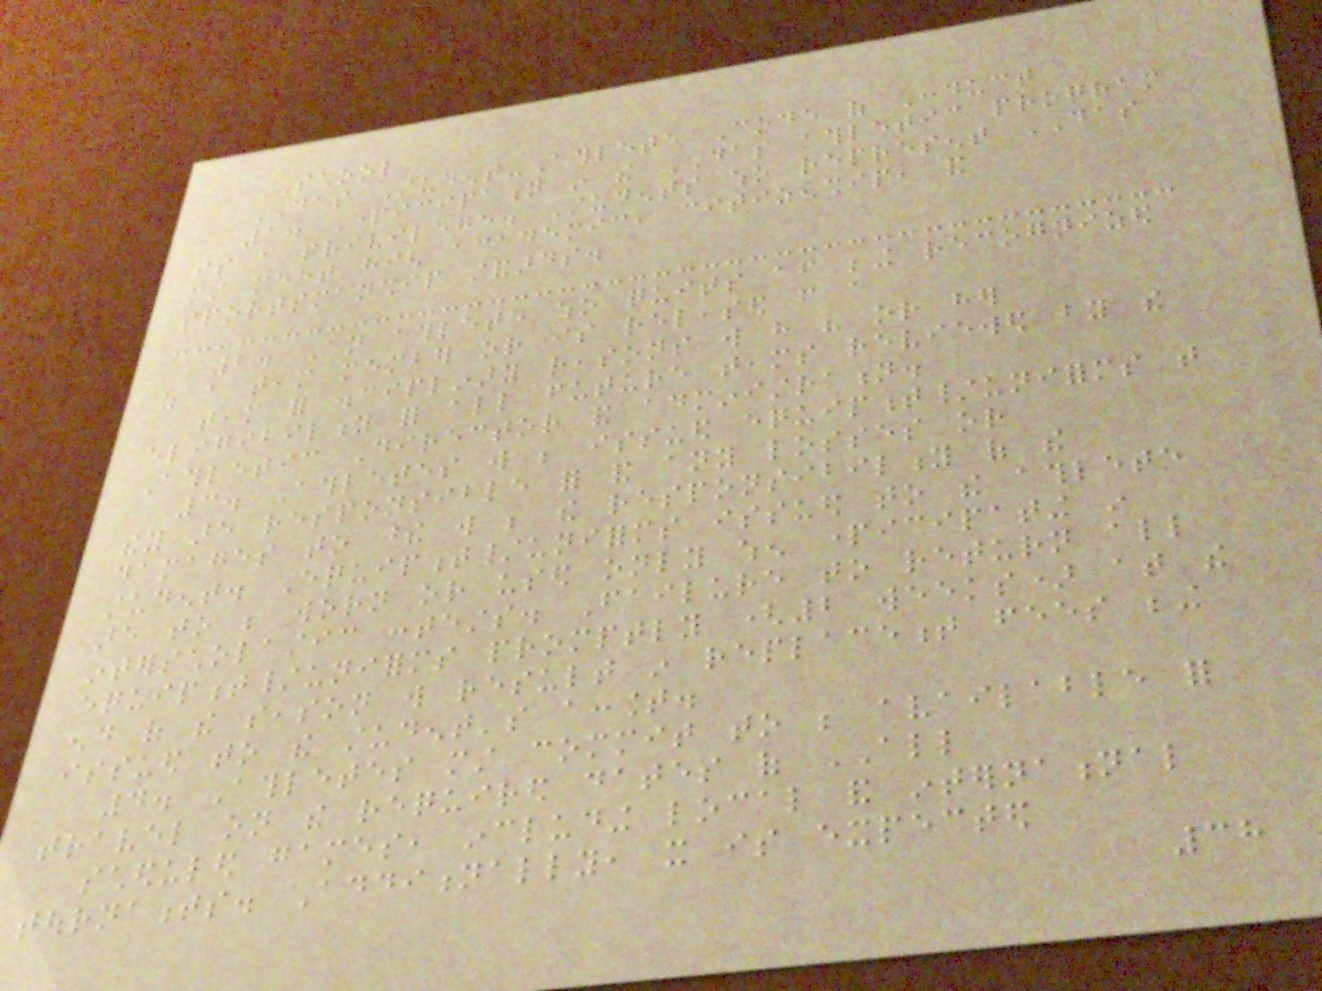SCHOOL
DAS Student-Athlete Code of Conduct
1. Participation in the DAS athletic program
is a privilege. Students who represent DAS
must meet high academic, citizenship, and
sportsmanship standards.
2. An athlete who quits after being recognized
as a team member or is released from a
team for disciplinary reasons will have his or her
eligibility for all future teams reviewed by the
Athletic Director and administration.
3. Athletes will be issued equipment/uniforms that
they are responsible for and any losses or
damages to these will be the responsibility of the
student. Equipment/uniforms issued to the athlete
are to be worn or used only when participating in
interscholastic contests. Failure to return all
equipment/uniforms promptly (2 weeks) at the
end of the season will result in replacement fees being
issued to the student's account.
4. Athletes must commit to be available for
travel on the required dates of ALL
scheduled games, including local and international
tournaments. Additionally, it is expected
38
